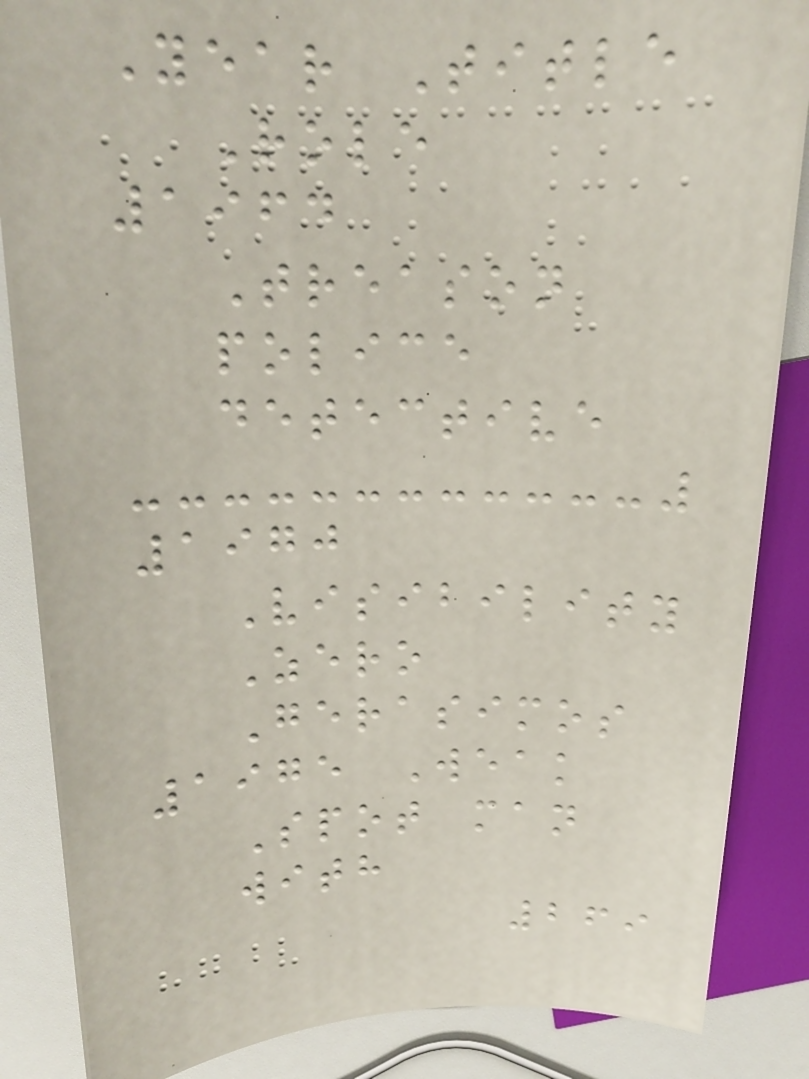Year Title
Role
1964
Treason
police
detective
1970
Visibility
Zero
Gerasimos
1975 Weak
Spot man
with
269
